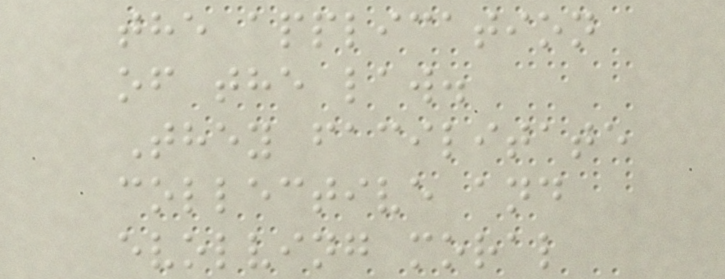the application
of the law.
They facilitate
collective and
evolving moral
